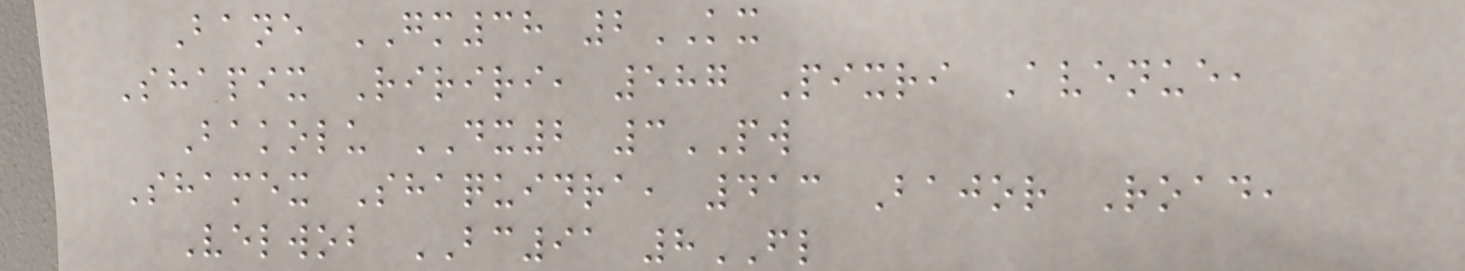Bane GM38 2KX
Shapix Ririri, 587 Pixri Avenue,
Bakolu DX2 3PW
Shamex Shaquidra, 413 Bajor Road,
Velwob BC91 8FL
